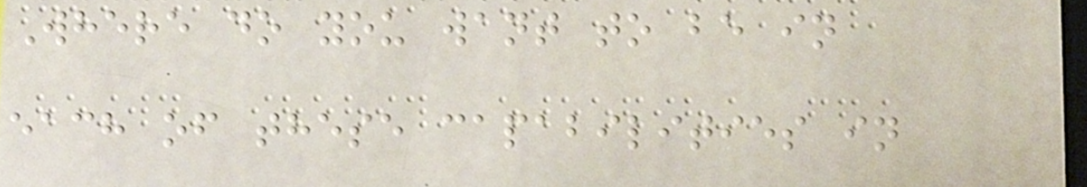Where do you want to be in
each of these capabilities in
